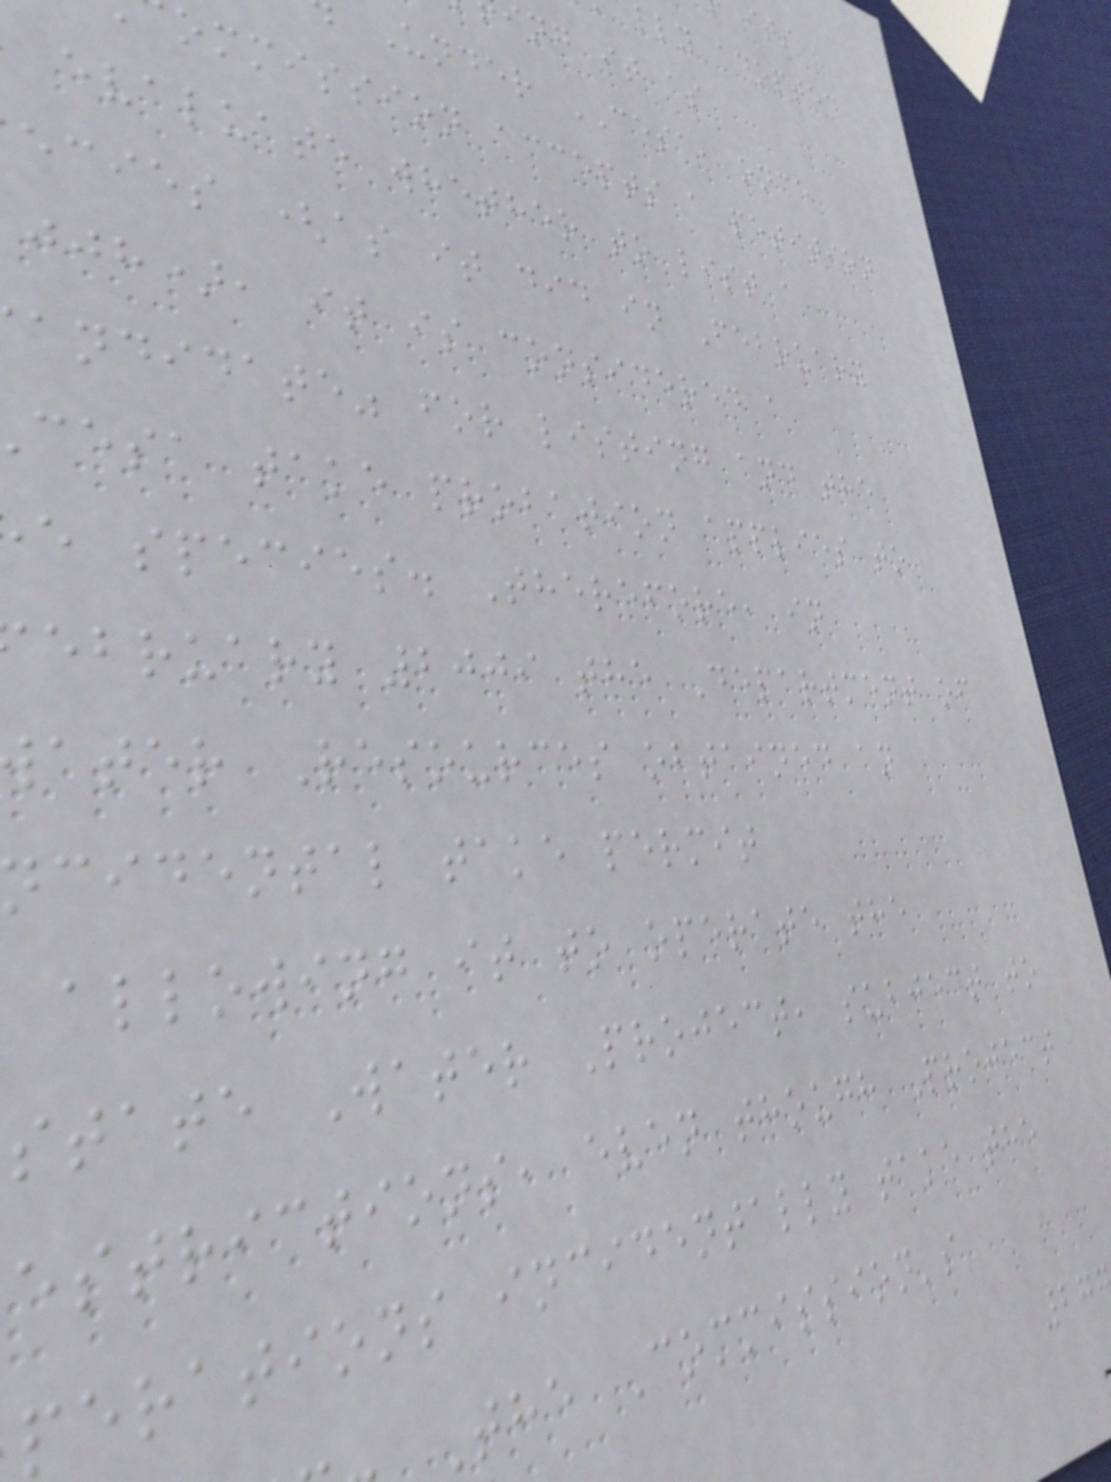lly adopted
ing it as
Under CESA, once
ommission accepts a petition
evaluate whether to list a
ecies (as it did in February
jjh), it is considered a
andidate" for listing and the
cesa take probation applies to
e species. Therefore, in
ebruary 2009 the Department of
ater Resources obtained an
cidental take permit
allowing it to operate the
state Water Project, subject to
estrictions, even though Project
perations incidentally take the
The Commission's
